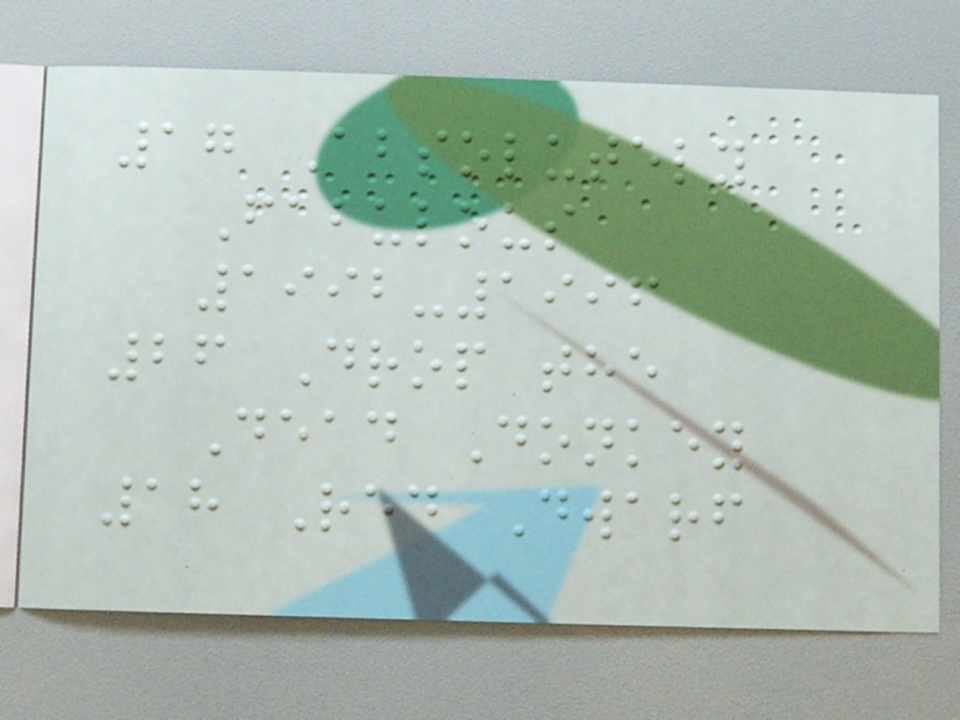17 Absolutely
Fabulous
1992-1996
26 Drop the
Dead Donkey
18 Red Dwarf
